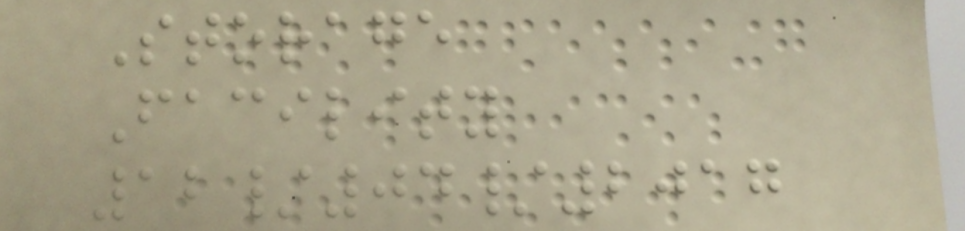Storage
Facility
12/04/2017
